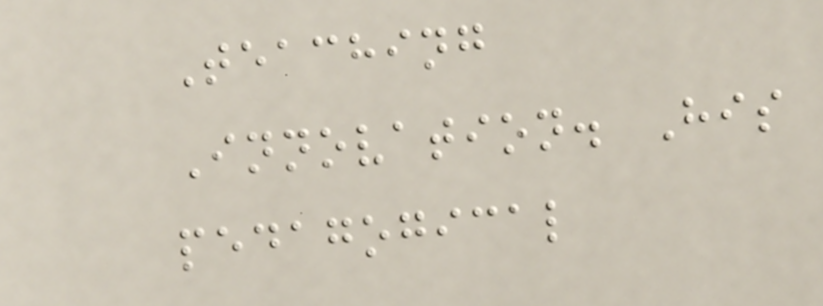Teaching
Innovation. His
pedagogical
